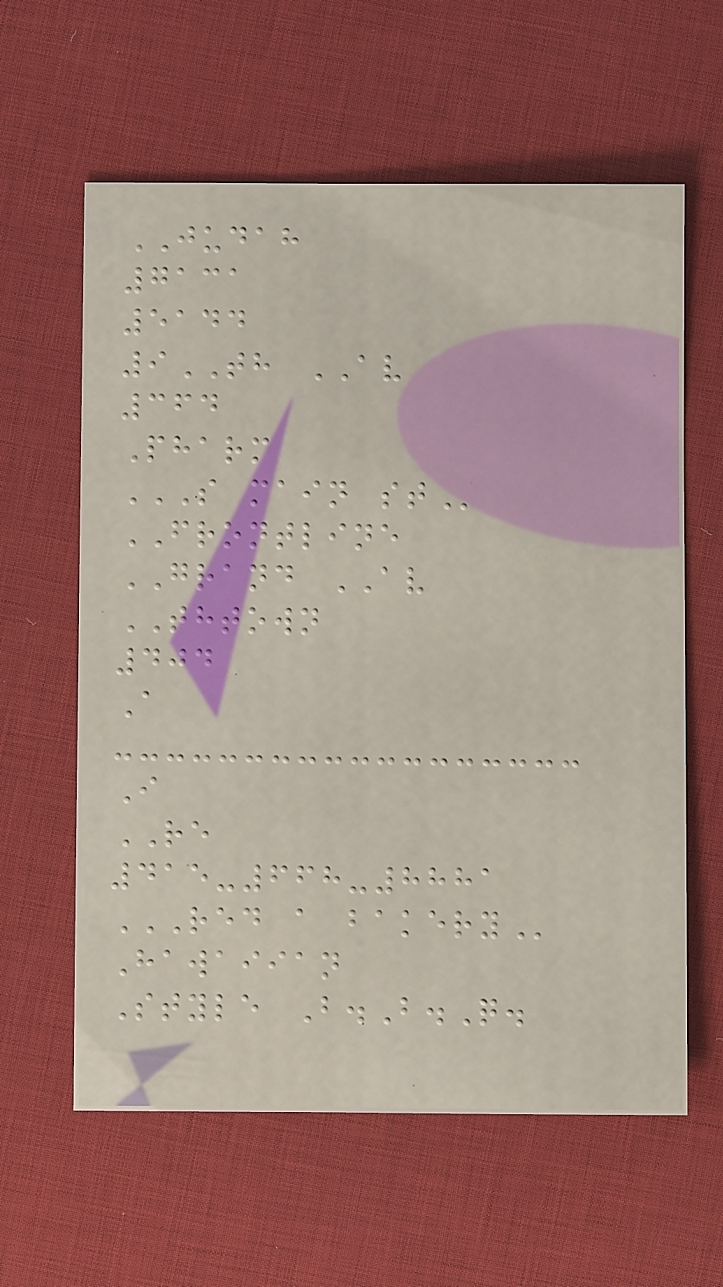JUDAH
7131
5144
9TH AV
364
Pharm
S MAIN ST
FRONTLINE
GRAND AV
THTOWN
404
A
I
RE
415-668-8881
RED A BAKERY
Hawaiian
Style B.B.Q.
